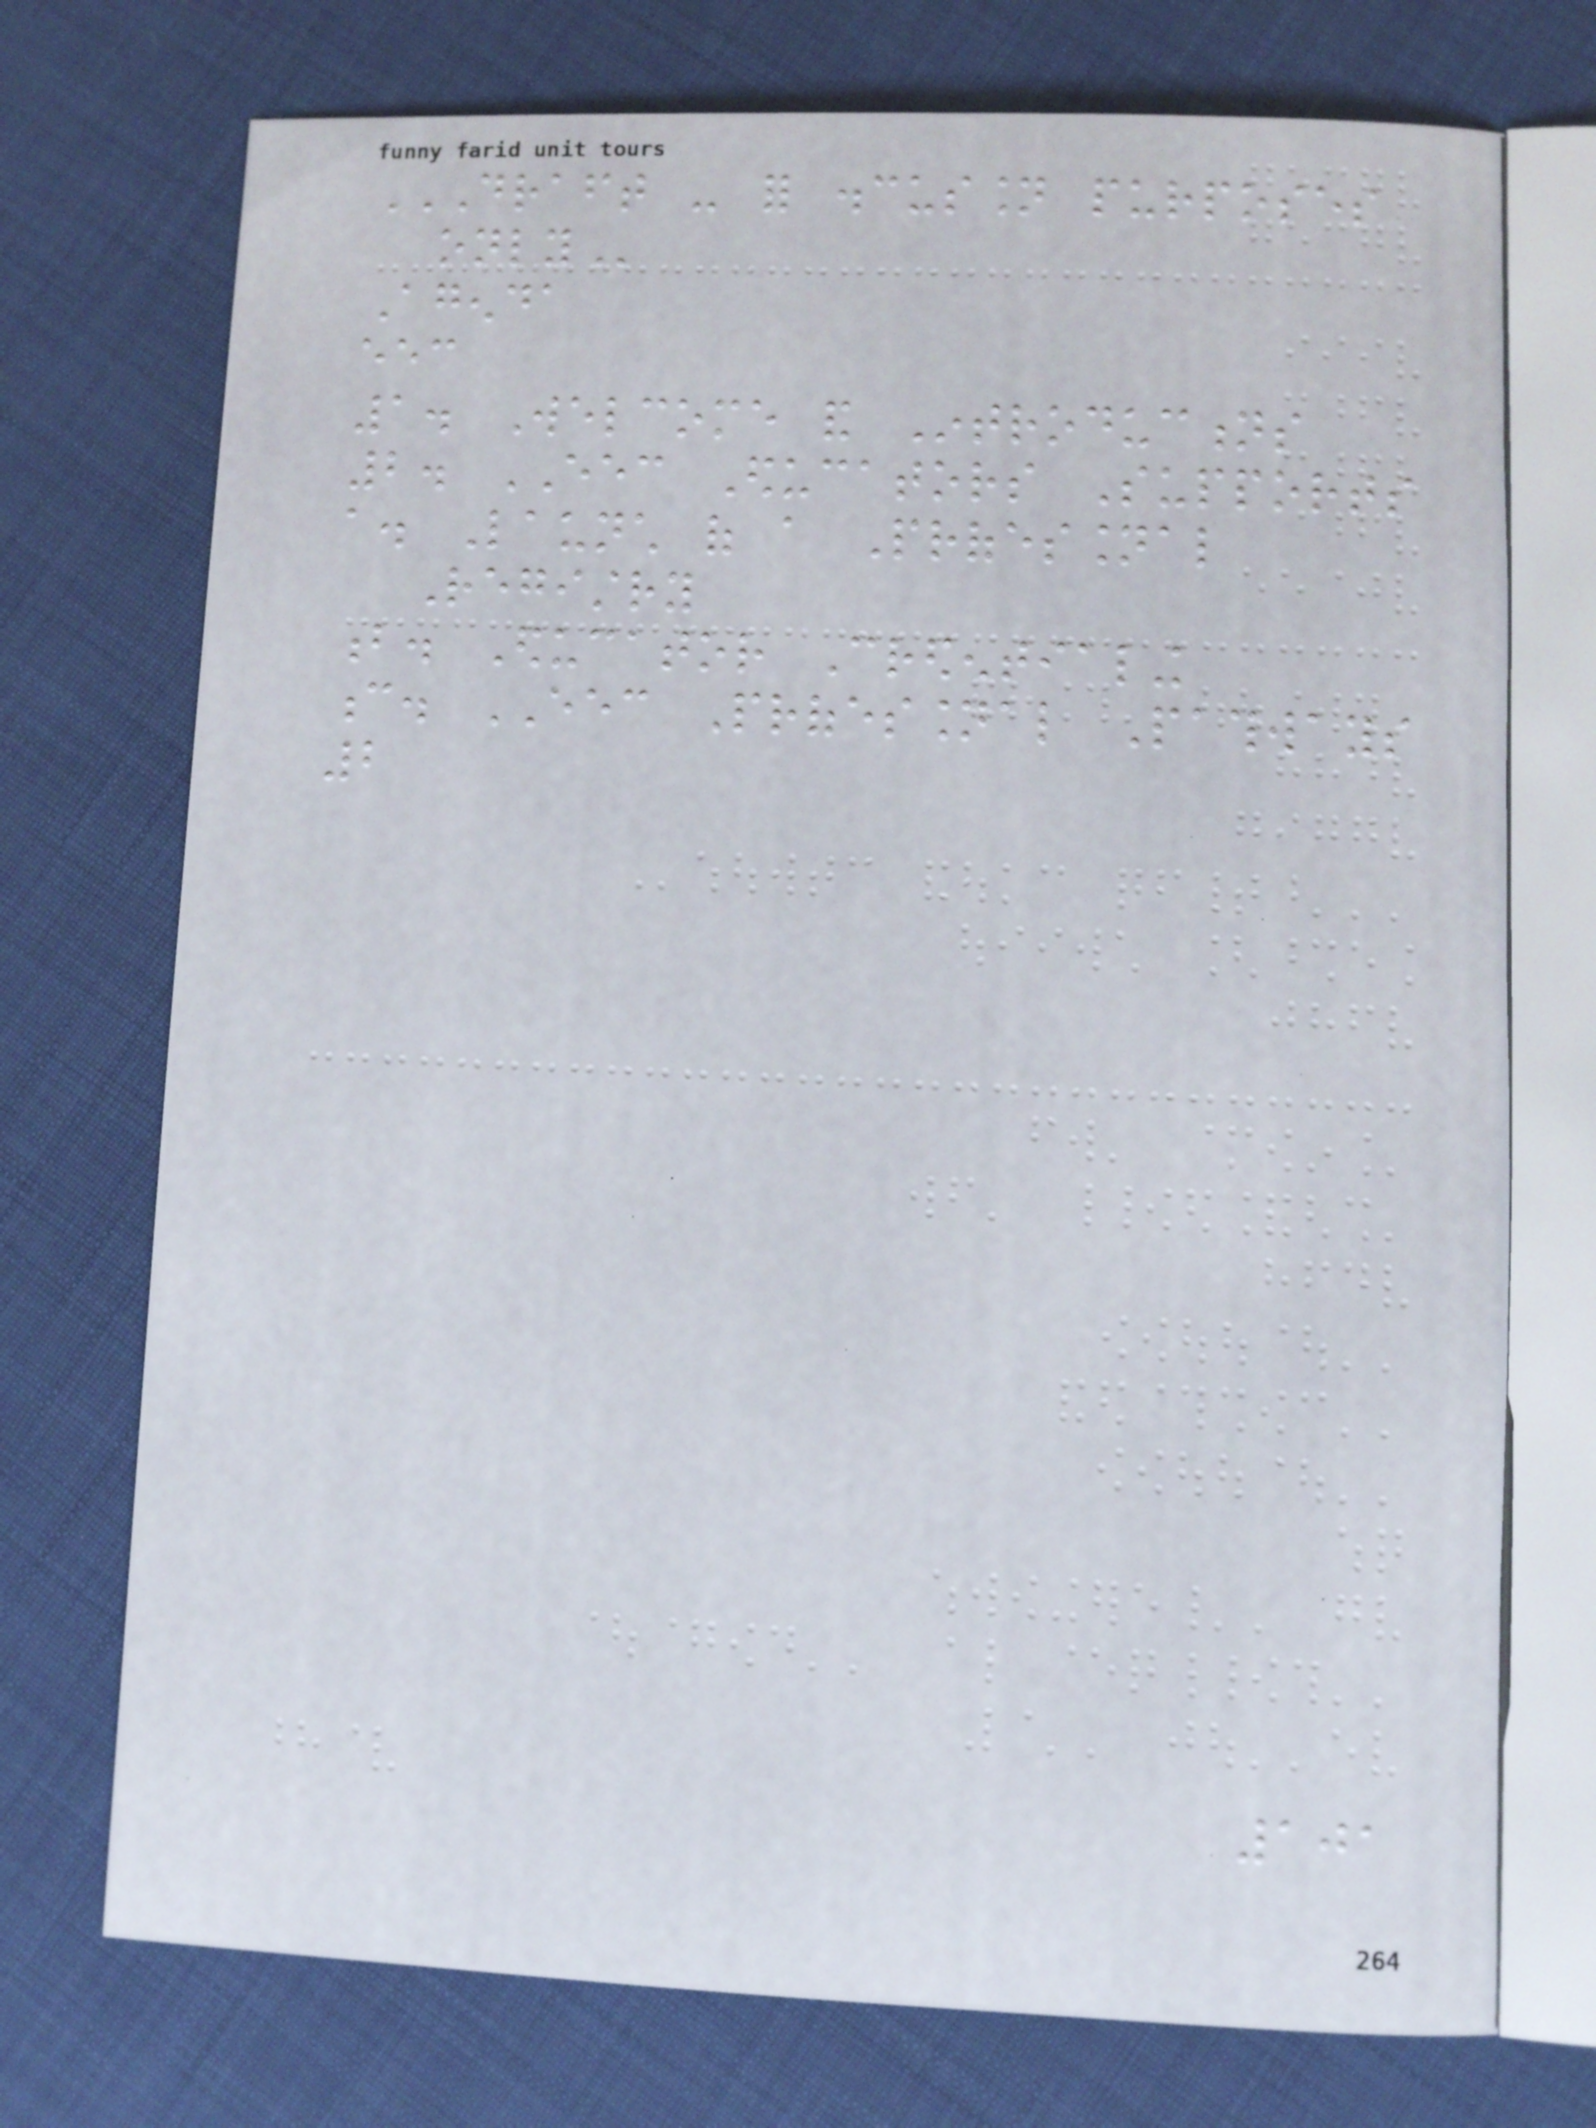DRAFT - FOR DISCUSSION PURPOSES
ONLY
Agenda
eec
1. Welcome and Introductions
2. EEC Educators Supports
a. Launch of a Professional
Registry
b. Educator Credentialing
c. EEC Professional Pathways
2
101
